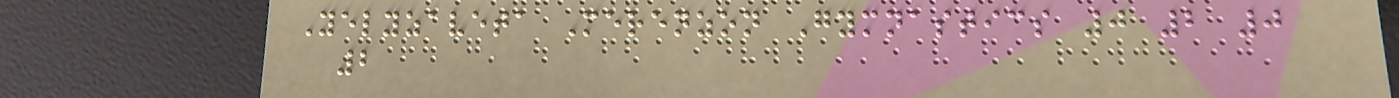Yelyzaveta Merenzon Gymnastics 0 2 0
2
